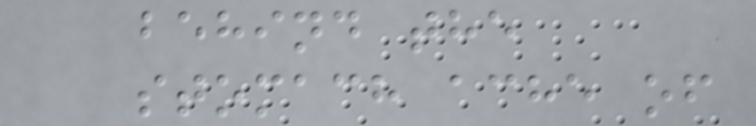behind the
stomach ache of
